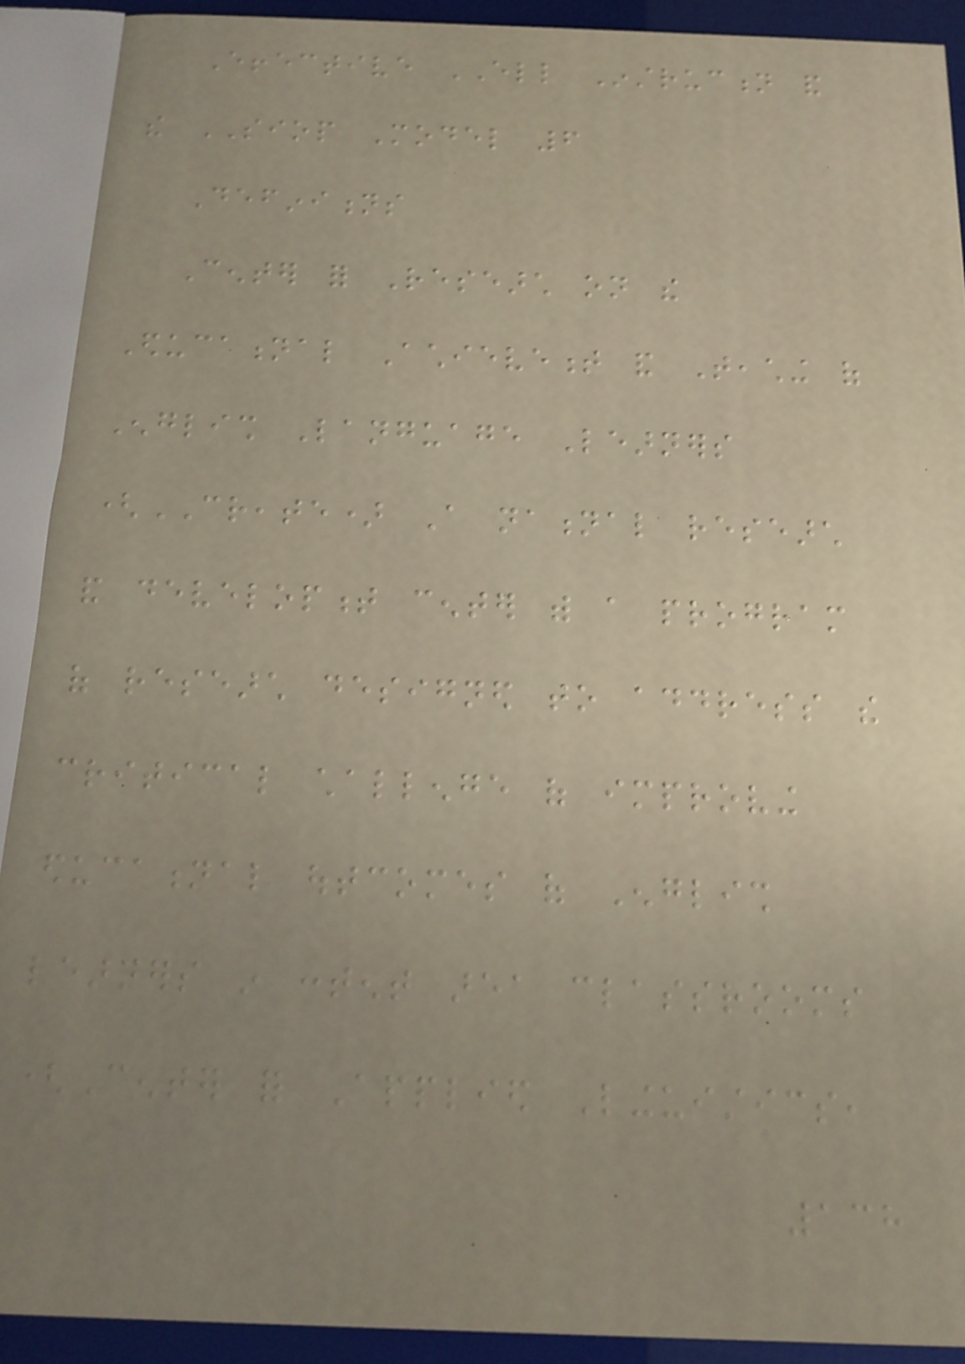Effective ELL Instruction and
the SIOP Model 6
Definitions
Center for Research on the
Educational Achievement and Teaching of
English Language Learners
(CREATE) A national research
and development center with a program
of research designed to address the
critical challenge of improving
educational outcomes of English
learners in content area classrooms
(Center for Applied Linguistics,
138
